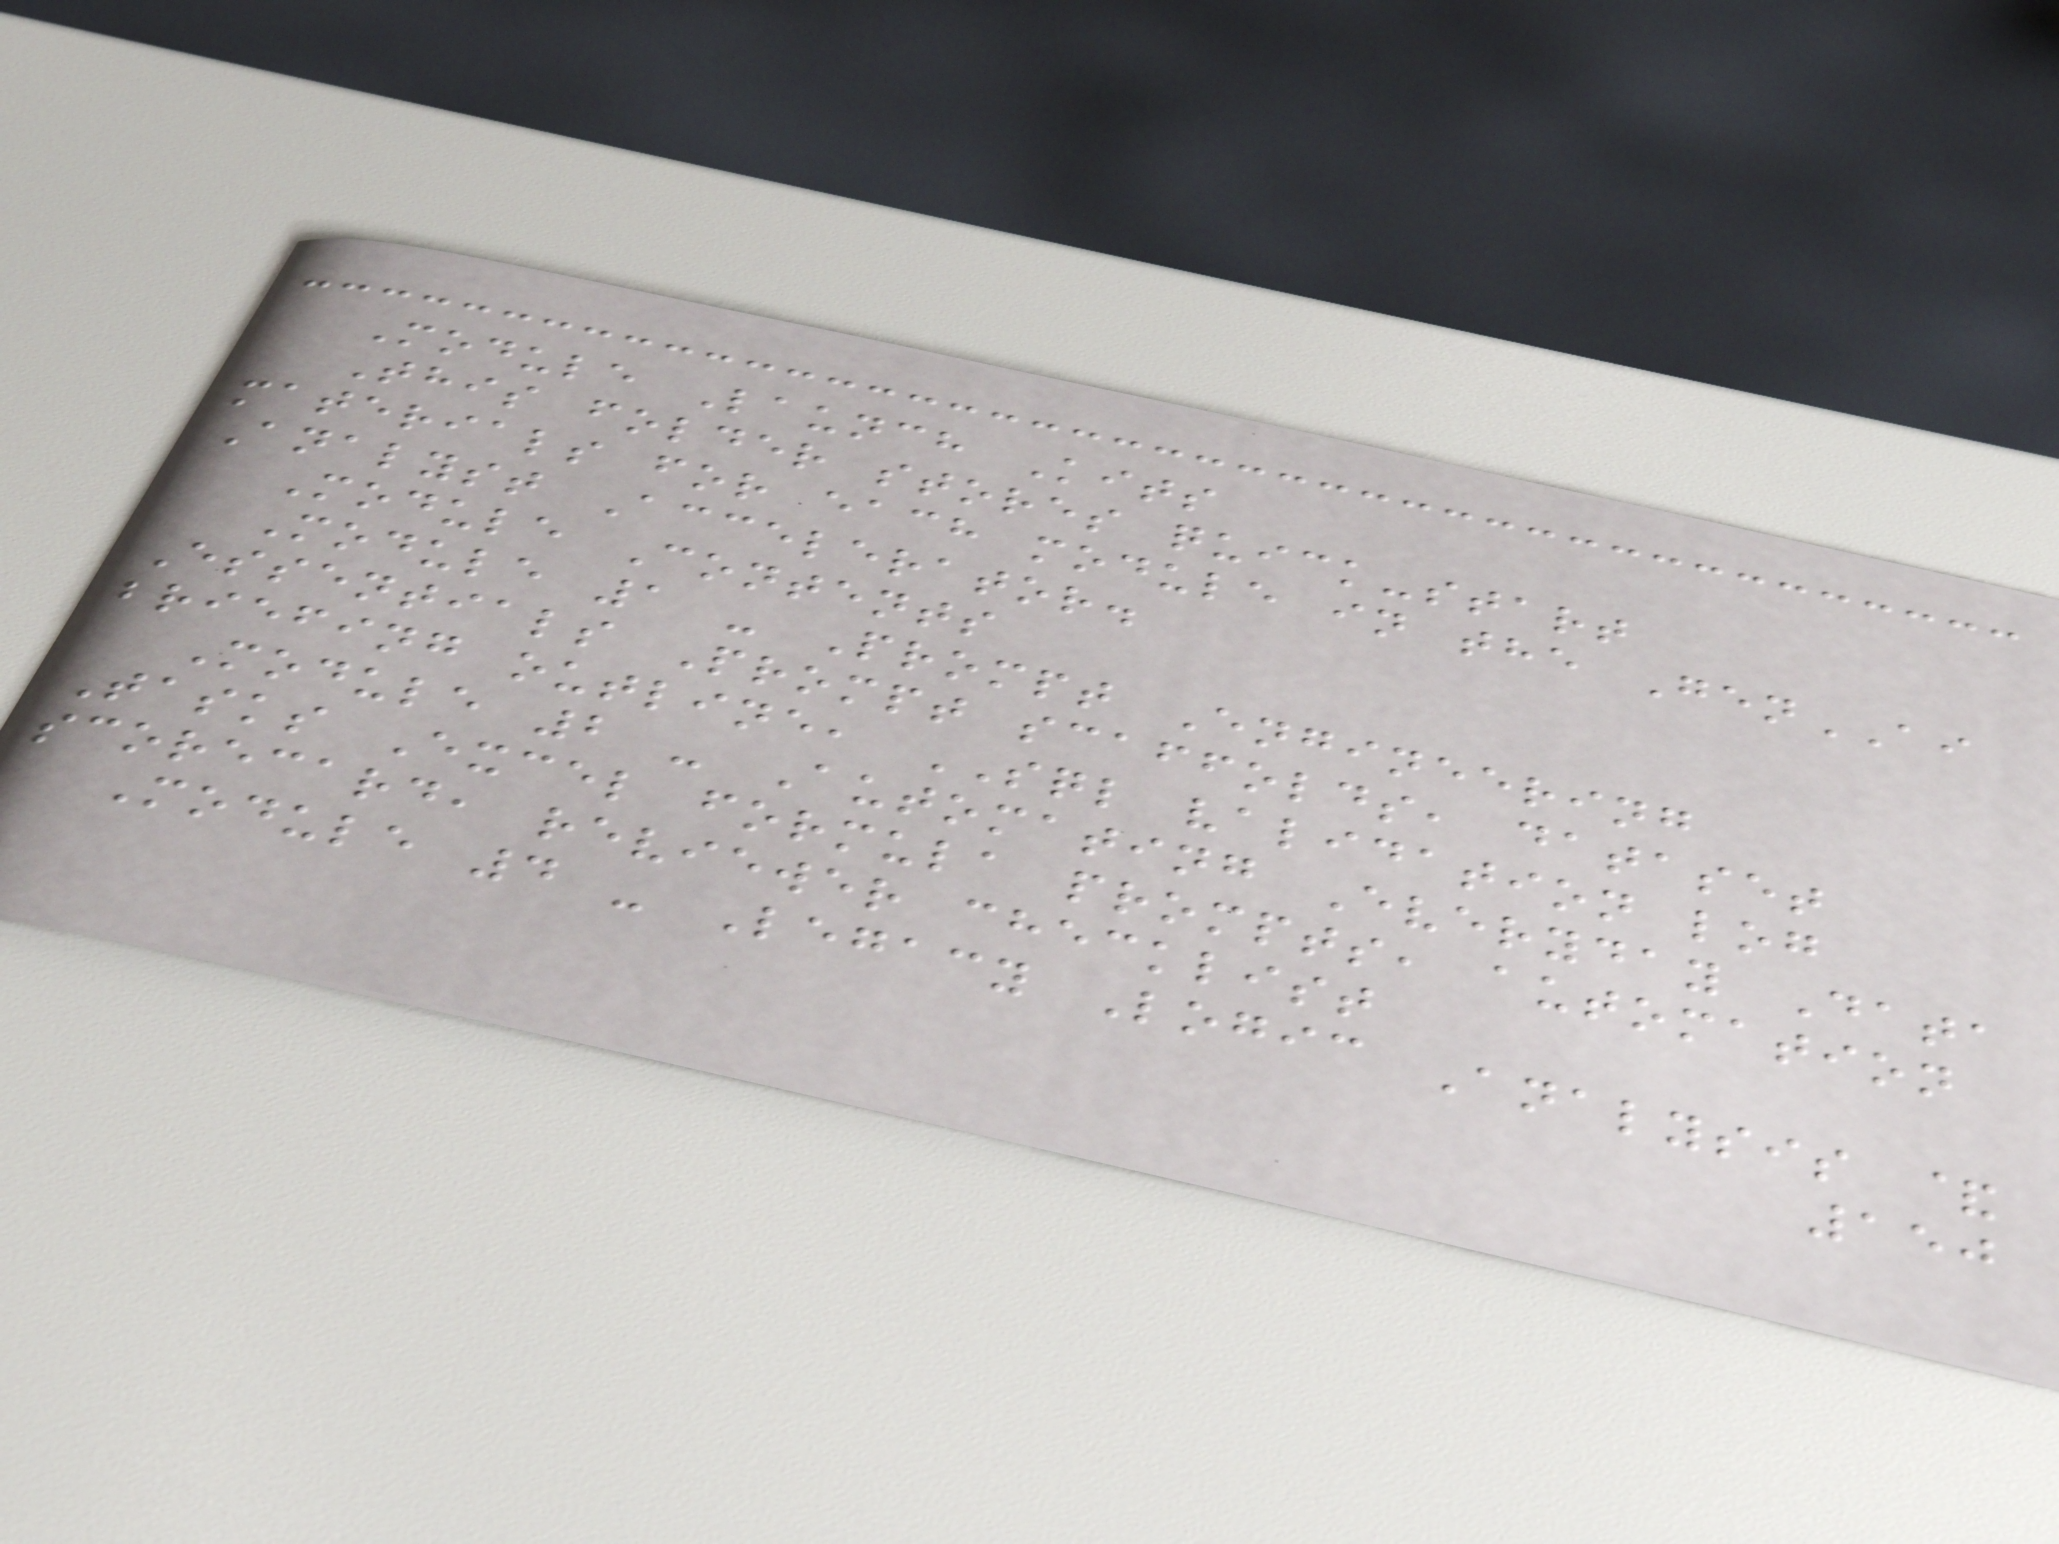Module Launch Kits
This folder stores quick-start
materials for each module in the GenAI
Analyst Accelerator.
Module Contents
Module 1 - Prompt Engineering
Essentials Prompt scaffolds, dataset
briefing outline, SQL validation log
Module 2 - Automating Everyday Data
Tasks Excel formula prompts, automation
scorecard, reviewer checklist
Module 4 - Legacy Logic Analysis &
150
